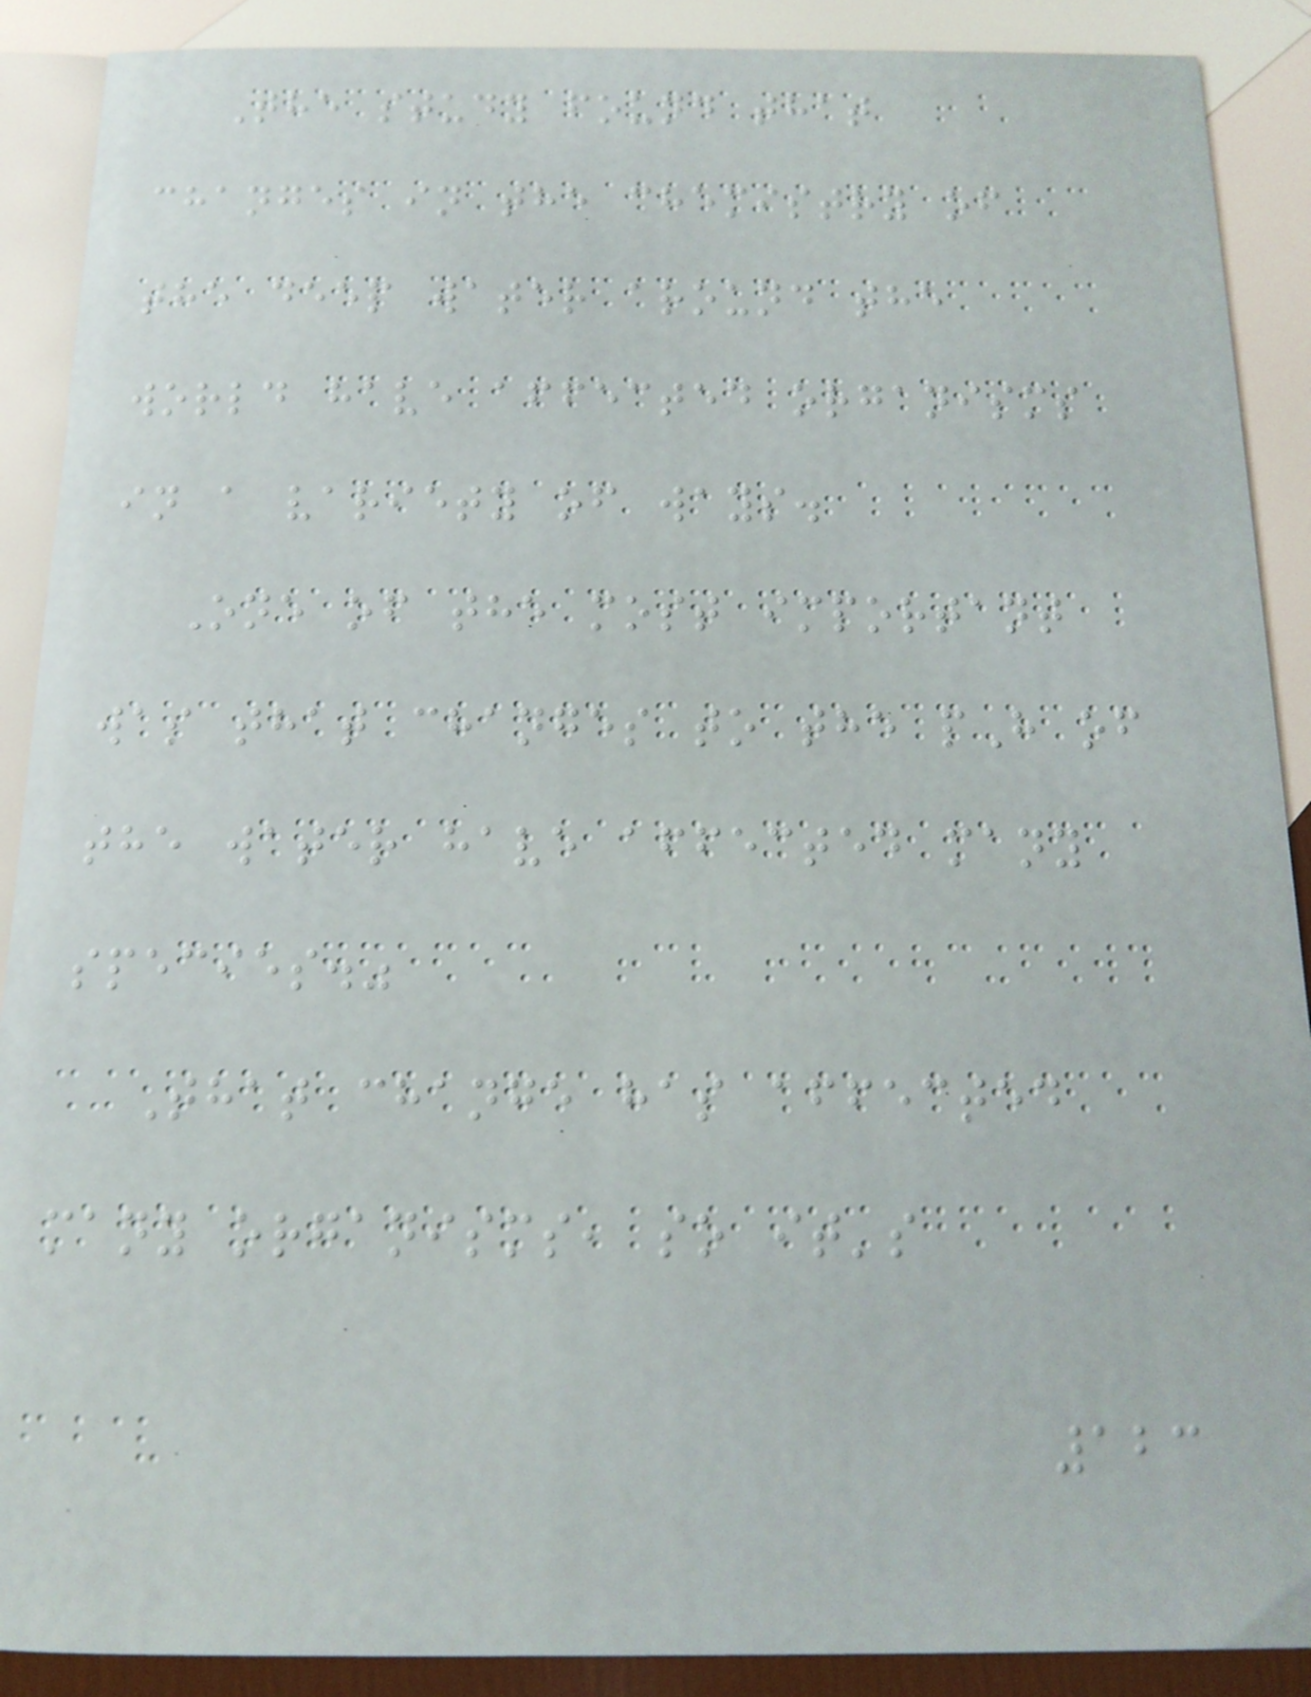The study found that
changes in the chemistry of
the deep water around the
world have affected organisms
in a variety of ways.
One of the most important
was that changes to the pH of
the water have affected many
species."
That change has affected
many organisms, so it's
123
